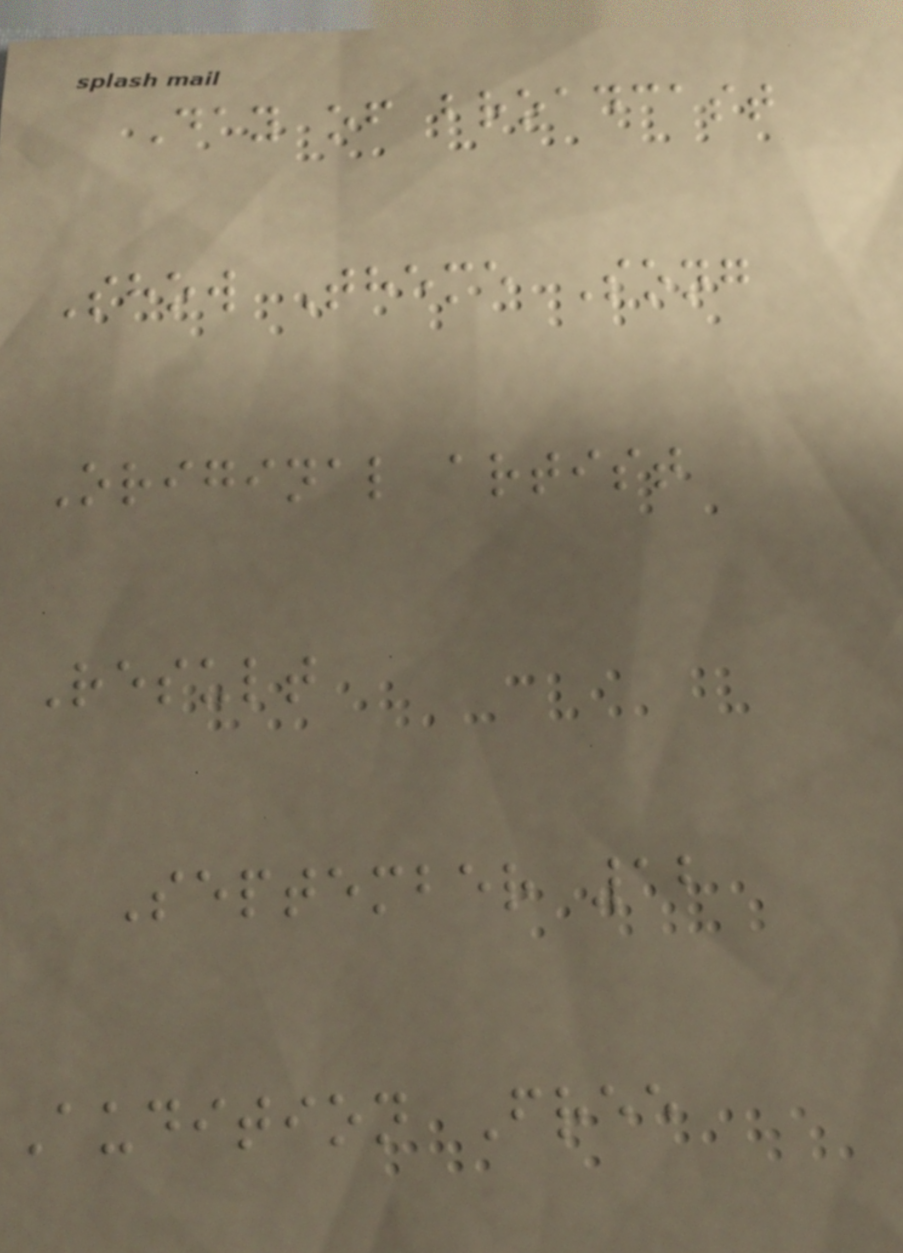Day of broadcast
Show Theme Song
Original artist
Result
September 12
Audition Free
